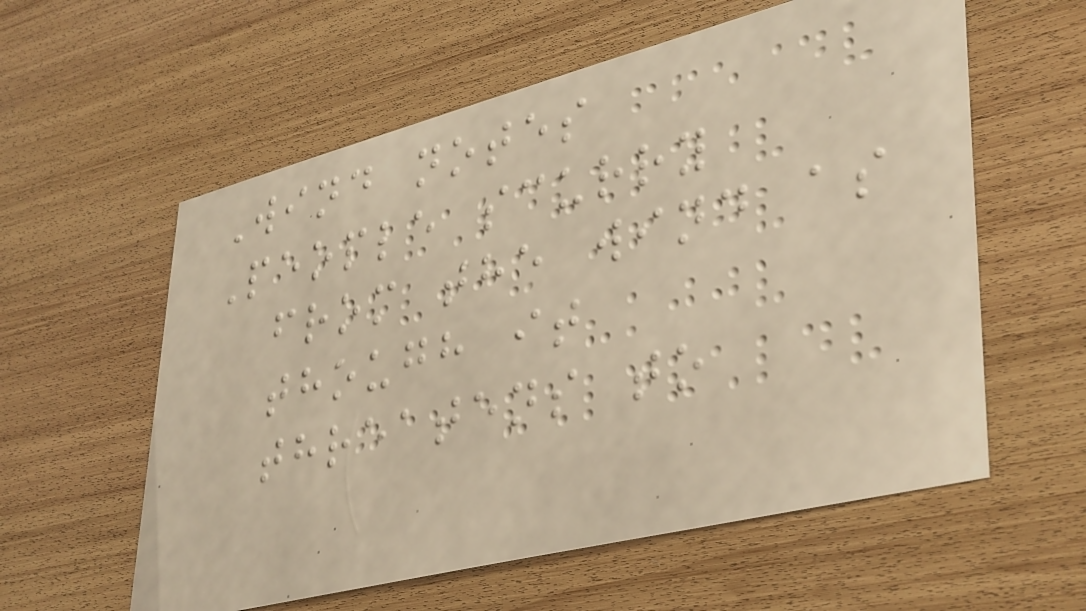Wind notes
People scurry
from the wind as
though it
threatens to
